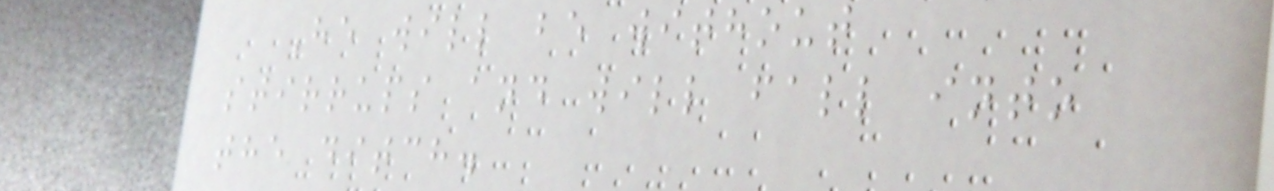He will be without
stirrups and will fall into
the ditch.
